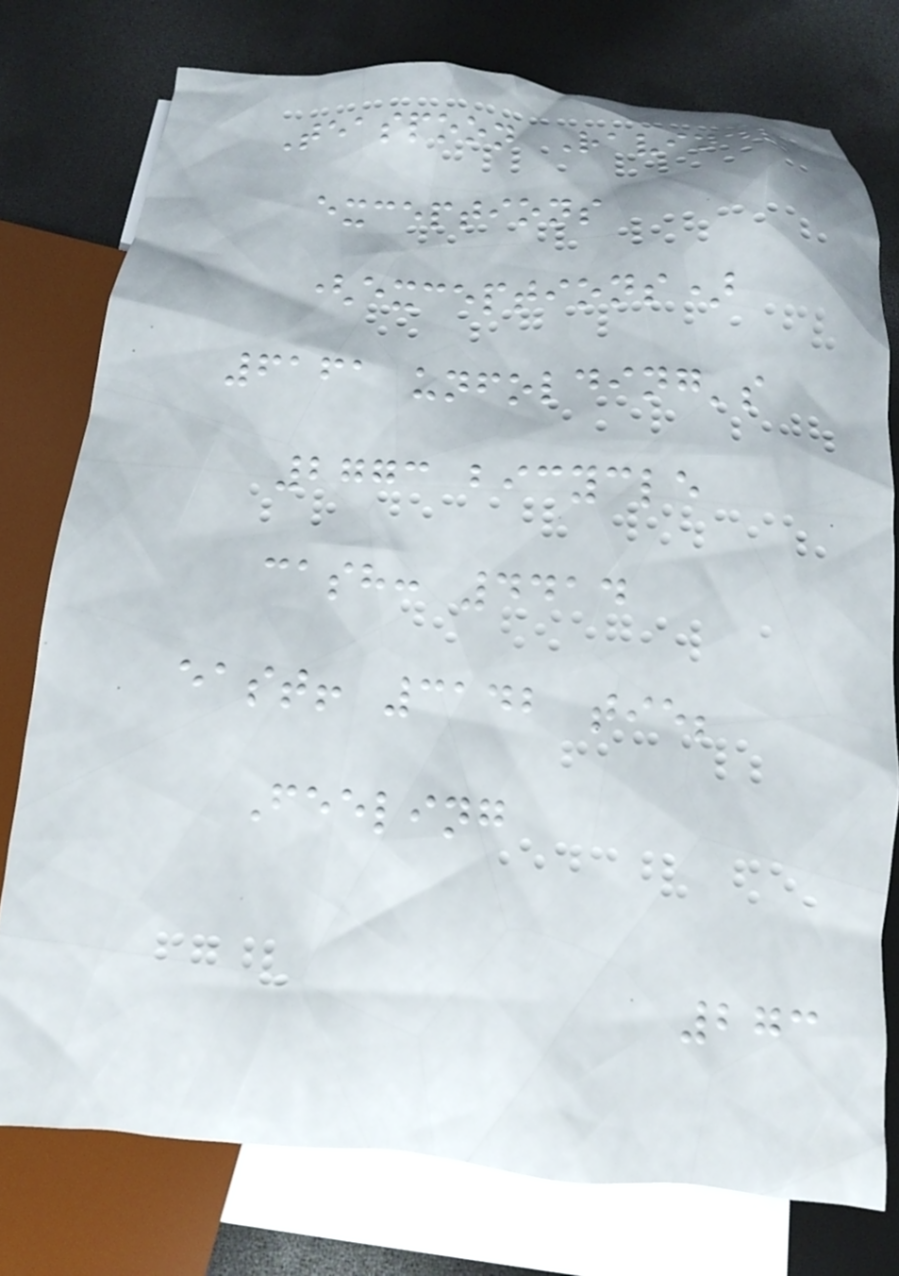Teaspoon Ravindra
exceptions
(exceptions)
6161 unfolding's
2773 bicycle
cash: 4414
east! 3142 tie;
Feeling
273
